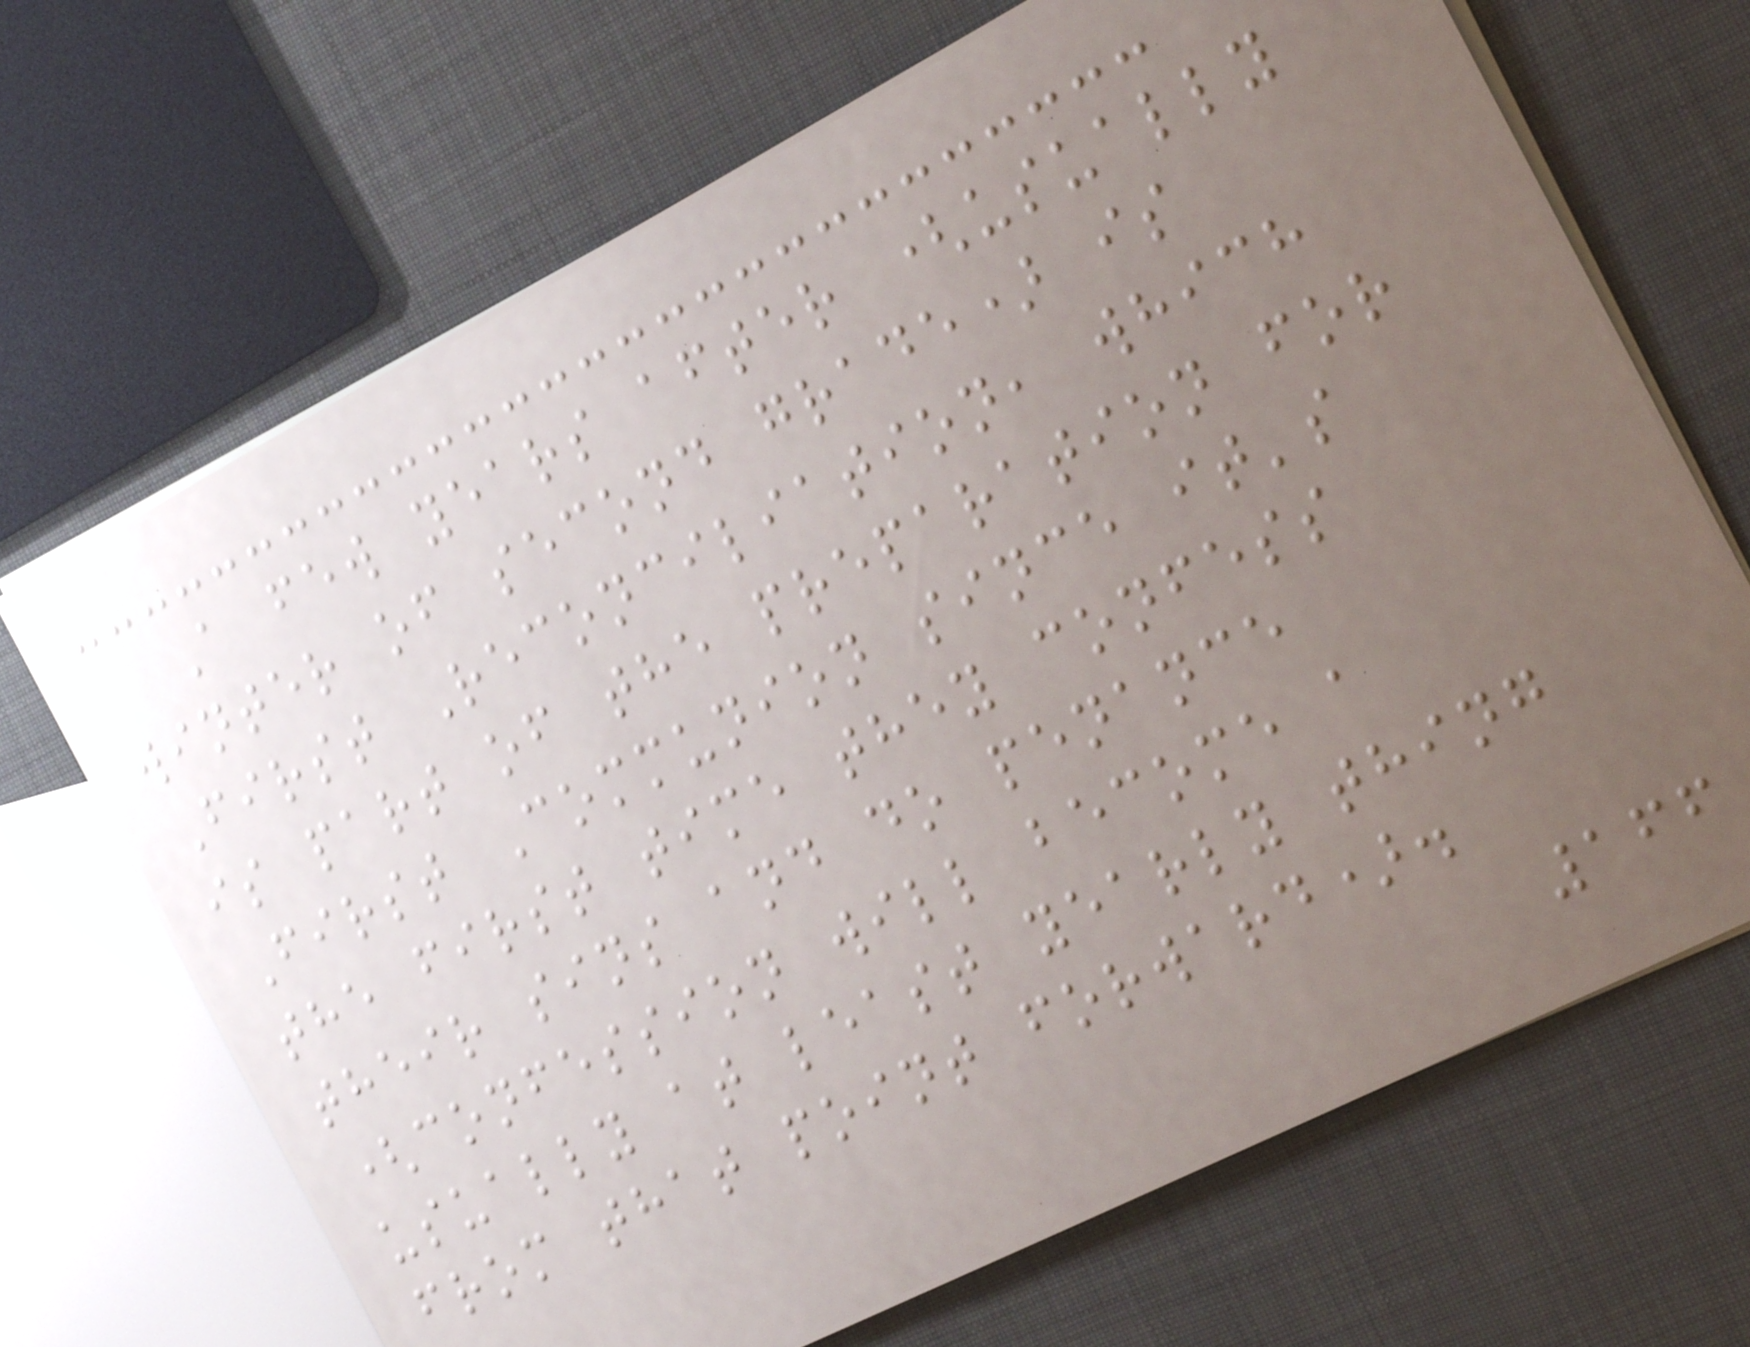A few years after (usually
winter of second grade) is
First Reconciliation, which
is part of the preparation for
First Communion since it's
the first time they confess
their sins and do penance
(confession will become a
usually at least yearly thing
from that point forward).
166
